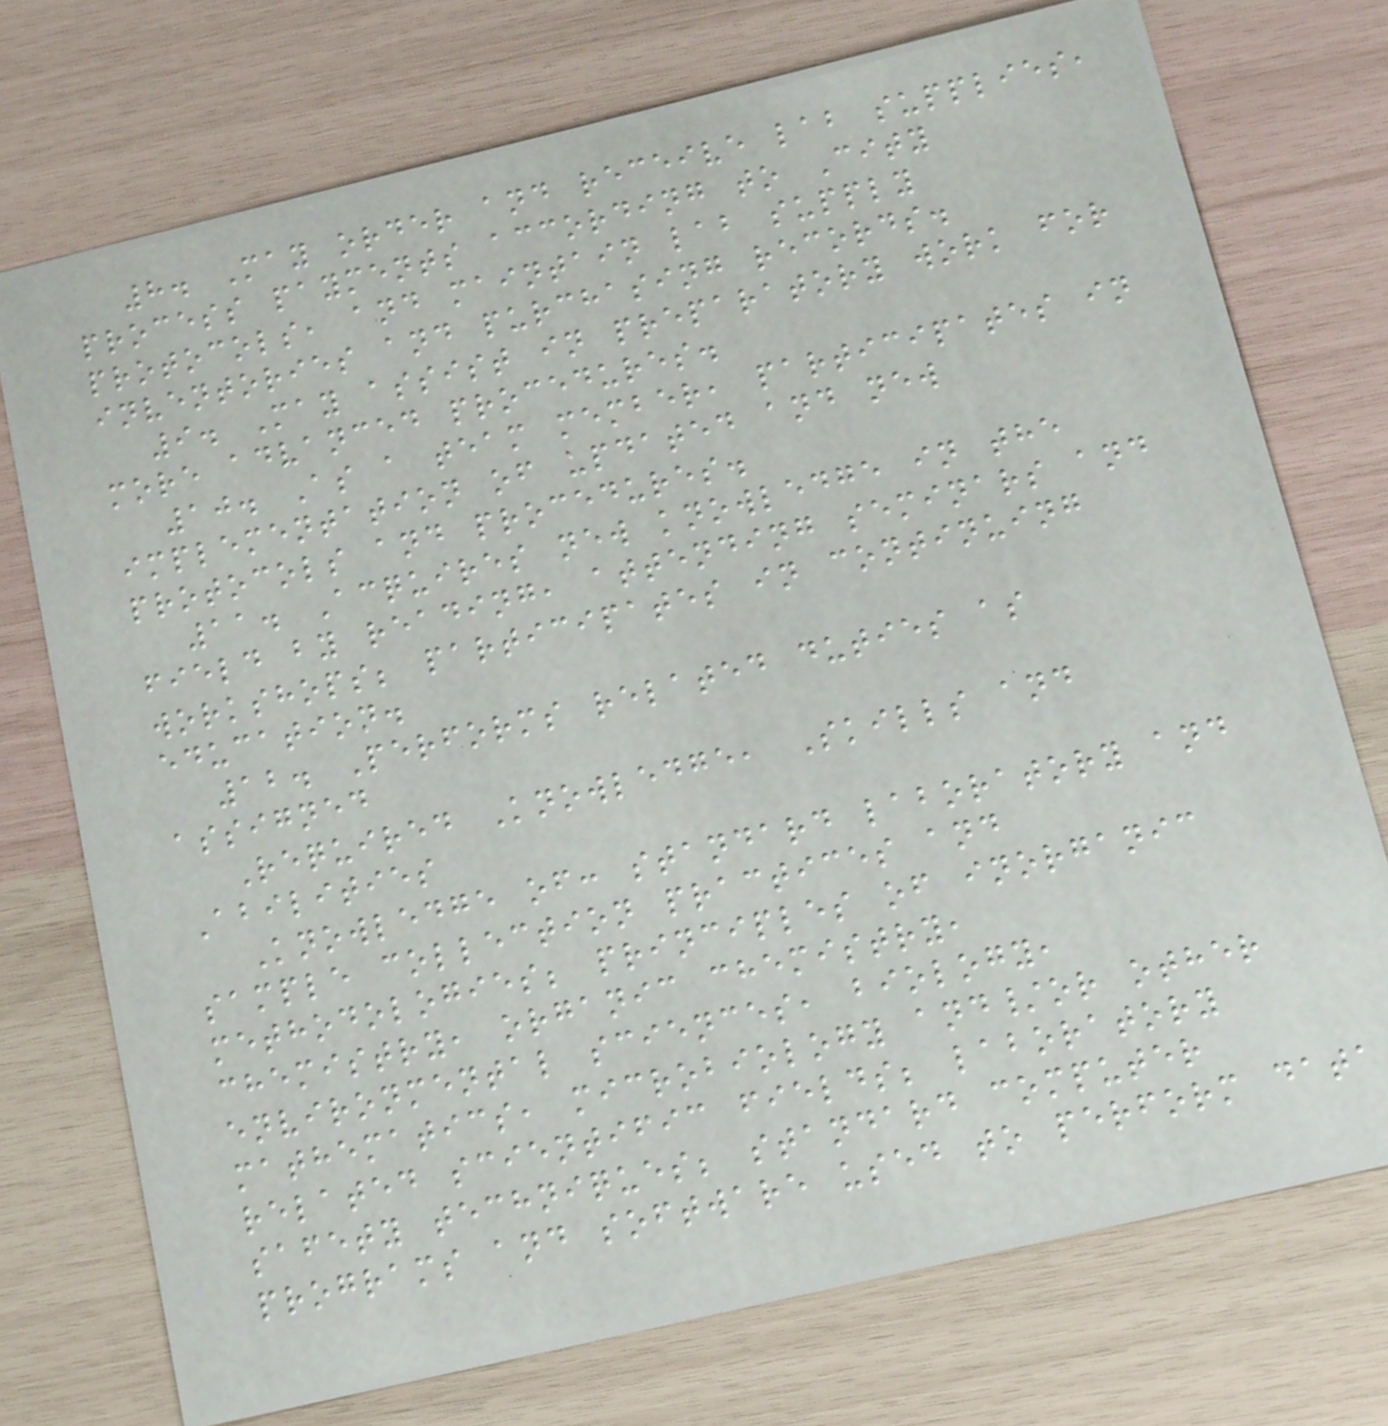8. May order and receive lab supplies,
process payments according to City
protocols, and maintain lab supply
inventories and purchasing records.
9. May assist in preparatory work for
more advanced procedures.
10. As a team member, participates in
implementation of updated and new
protocols and procedures.
11. Acquires new knowledge in the
field by reading, attending seminars and
workshops; participates in continuing
education.
12. Performs related duties as
assigned
Required Knowledge, Skills and
Abilities
Knowledge of: standard laboratory and
sample collection practices and
methodologies; principles of inorganic
chemistry, organic chemistry,
environmental sciences, biology,
mathematics, microbiology and/or other
related scientific fields; laboratory
safety techniques; standard computer
programs and software used to perform data
